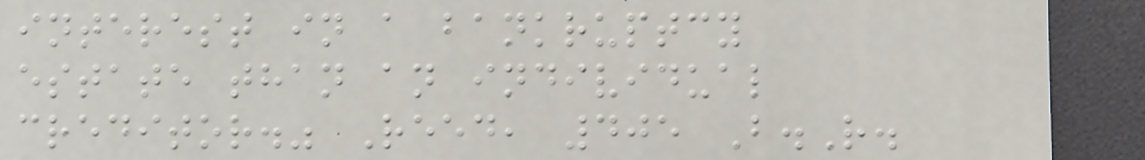interest in a bankruptcy
estate than an individual
creditor." Reed, 405 B.R.
